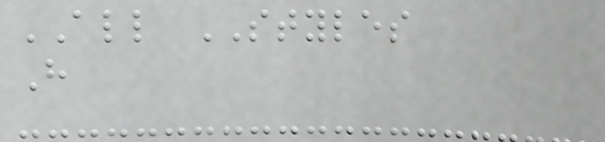ALL STYLES
H
